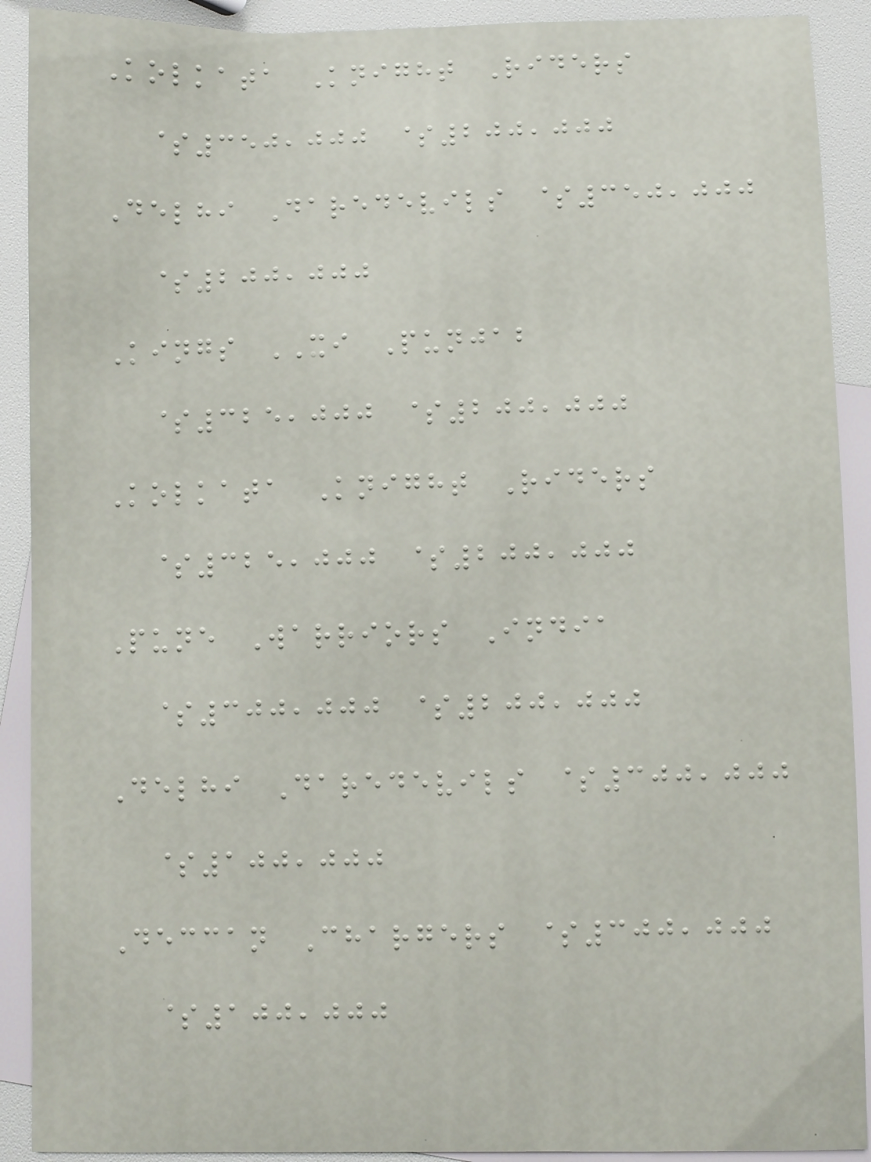Kolkata Knight Riders
$350,000 $200,000
Delhi Daredevils $350,000
$200,000
Kings XI Punjab
$325,000 $200,000
Kolkata Knight Riders
$325,000 $200,000
Pune Warriors India
$300,000 $200,000
Delhi Daredevils $300,000
$100,000
Deccan Chargers $300,000
$100,000
